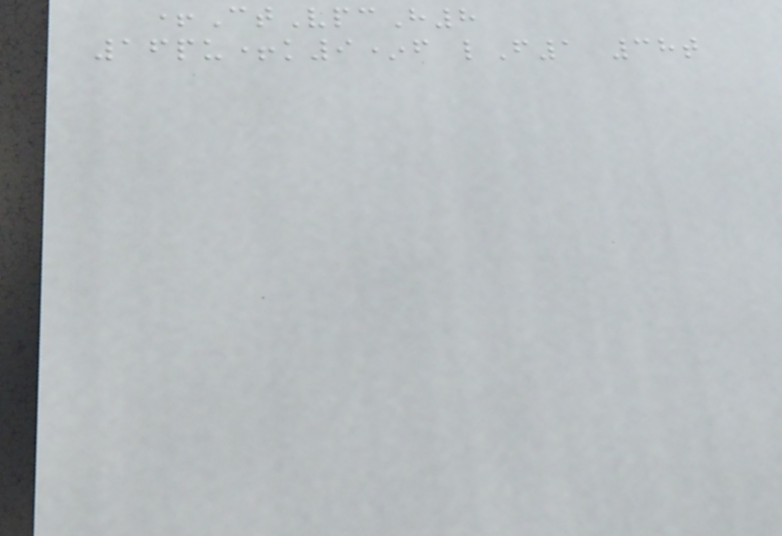+CtVpcH8
16pu+k9*f lF1 38t
